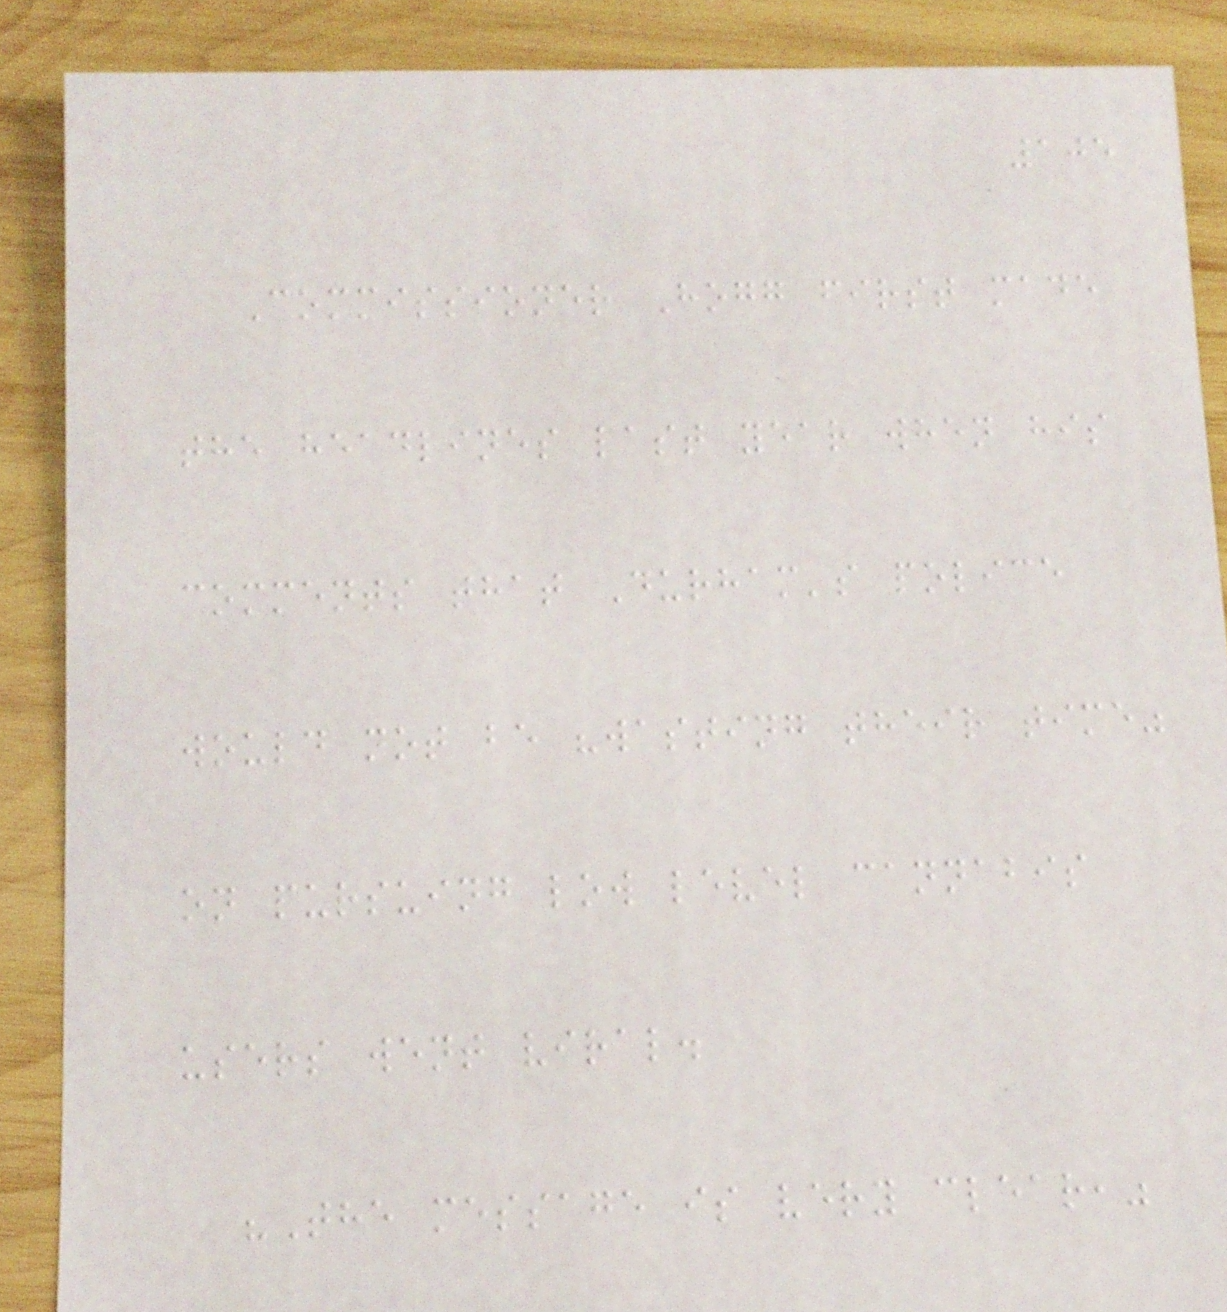105
Commissioner Hogg first made
the headlines last year when his
comments that Durham's police
would not be "wasting their time"
on pursuing low level cannabis
users went viral.
"The message is very clear,"
